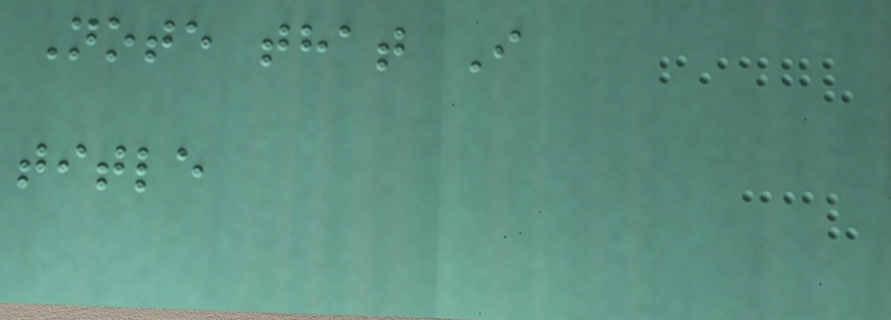Note that I
title
